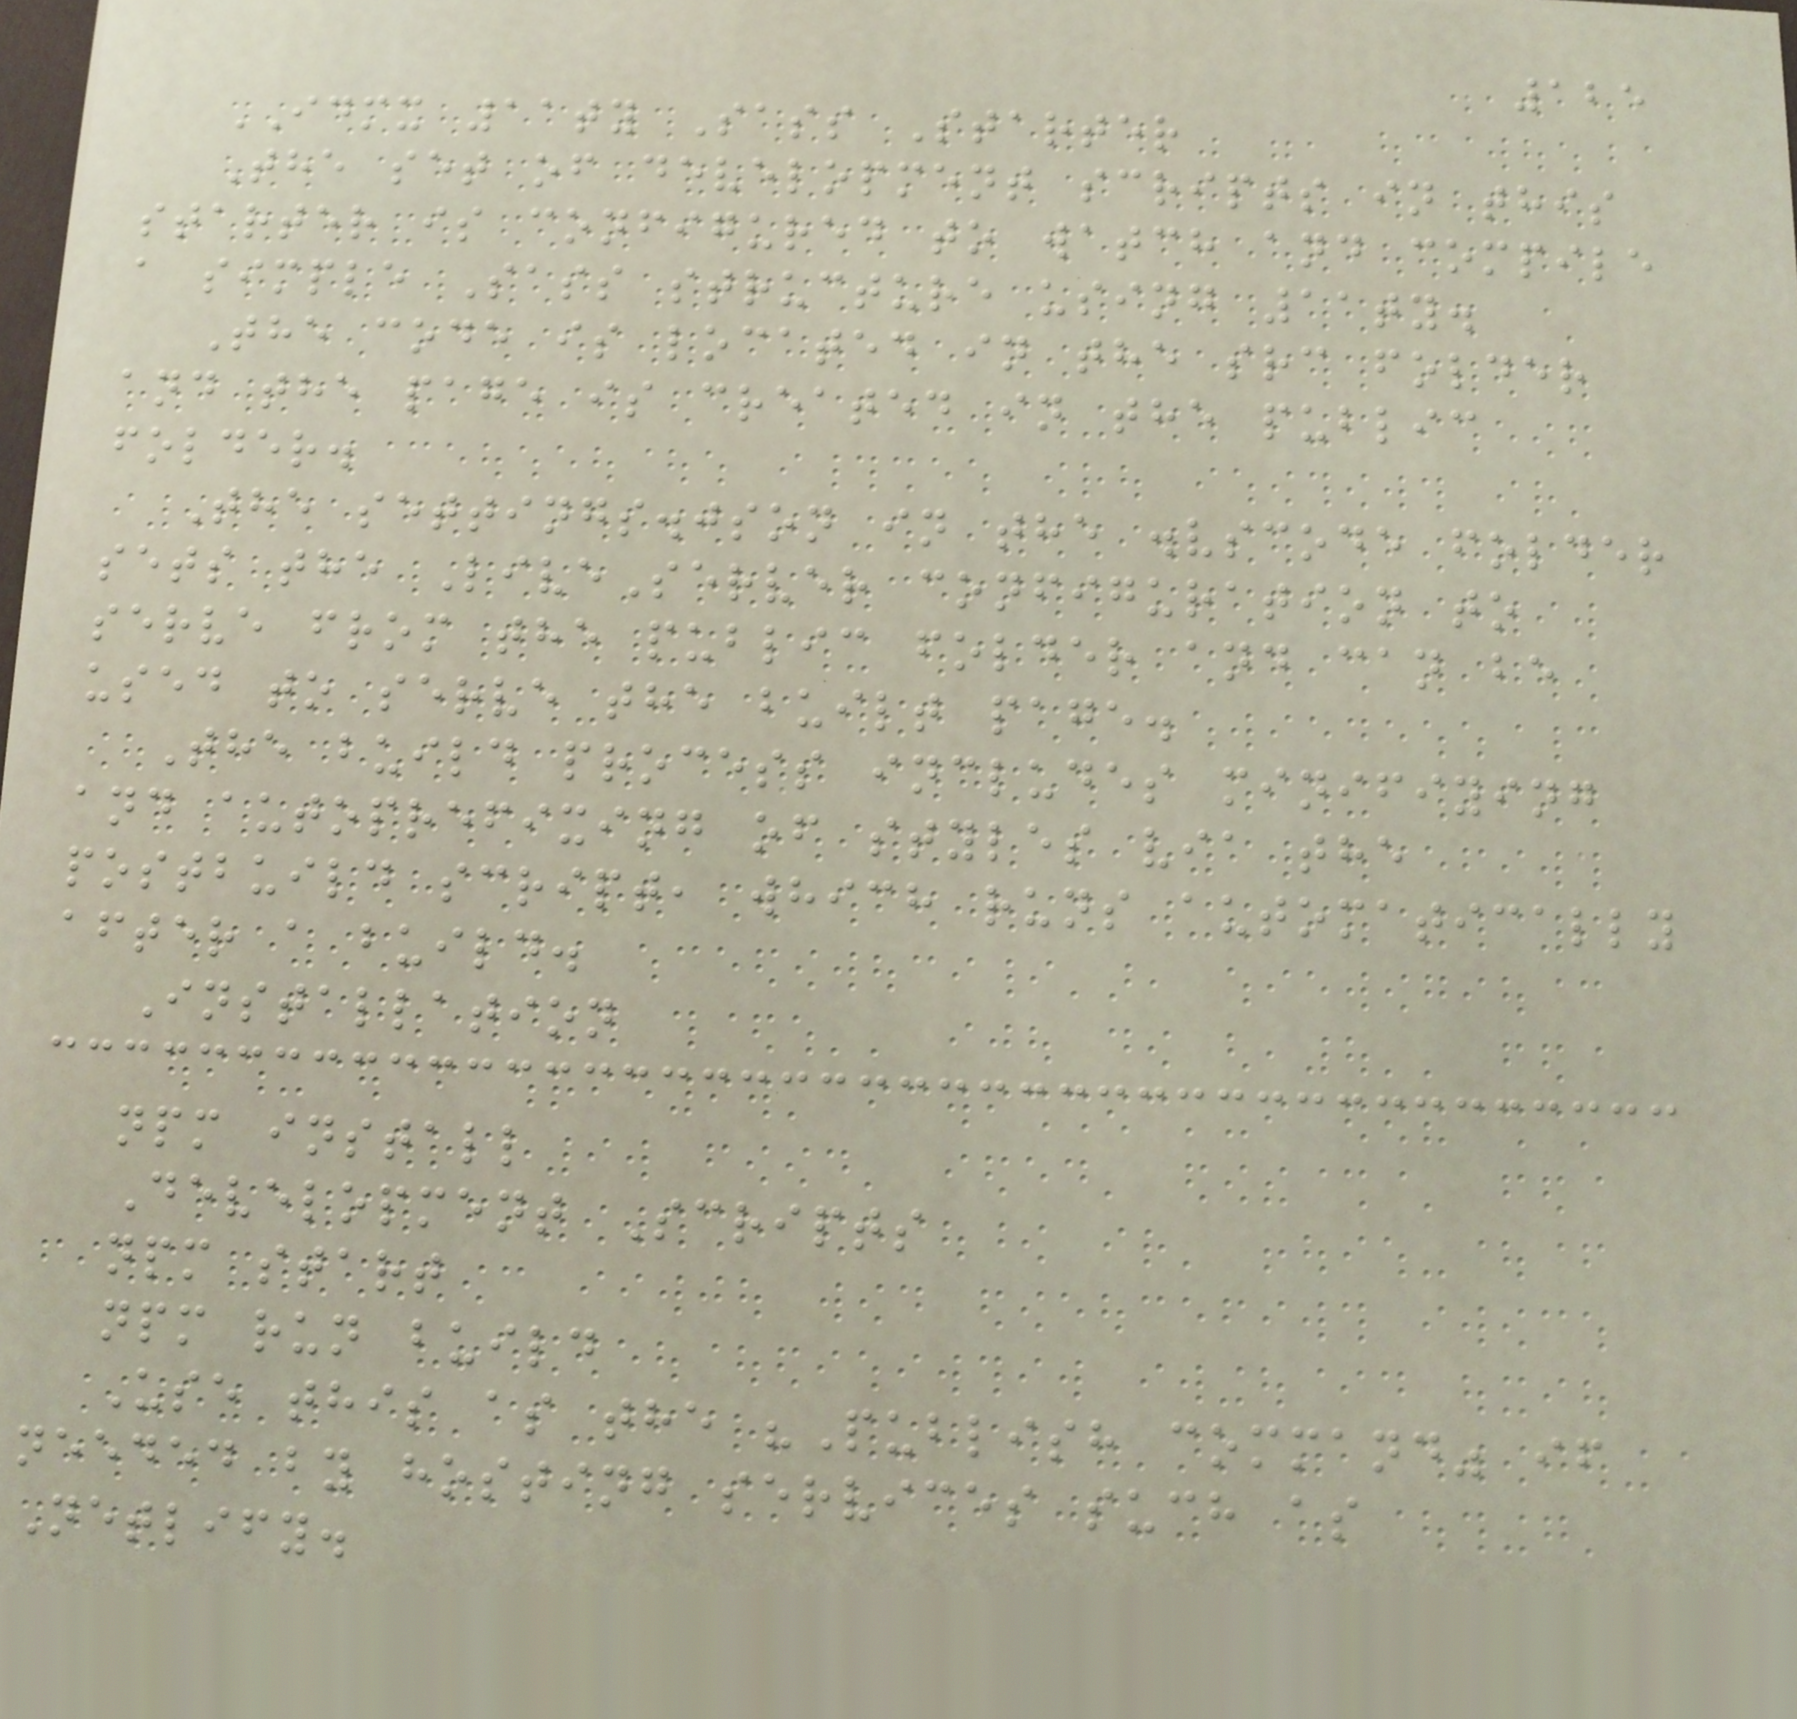125
IDMX 11ty Sass Starter
The set of development scripts in this
starter is configured to watch and compile
a simple Sass structure using 11ty.
The code is located in the src folder
and the page is created in the public
folder.
The settings.json in the .vscode folder
sets the LiveServer configuration to
serve from the public folder and can be
used to serve the built page.
The build process includes minifiying
and autoprefixing of styles via the
postbuild script, which runs automatically
after a build.
Installation
npm install
Development Scripts
npm start
npm run build
Use this as the "Publish command" if
needed by hosting services such as
Netlify.
